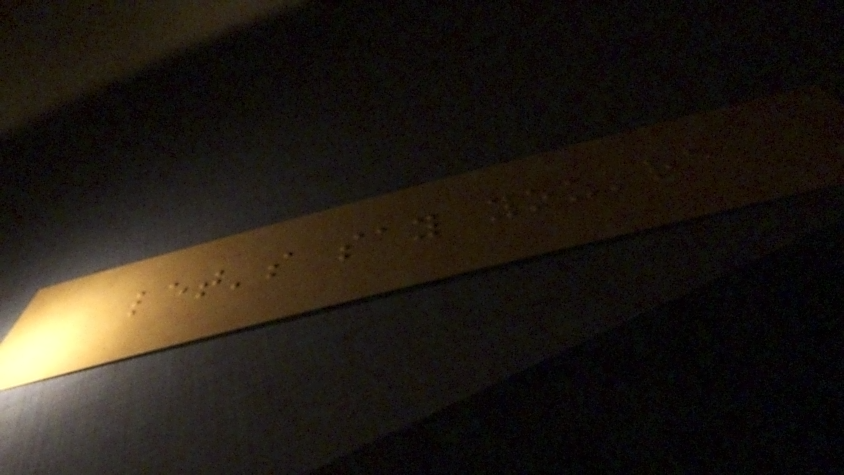let's say you're
